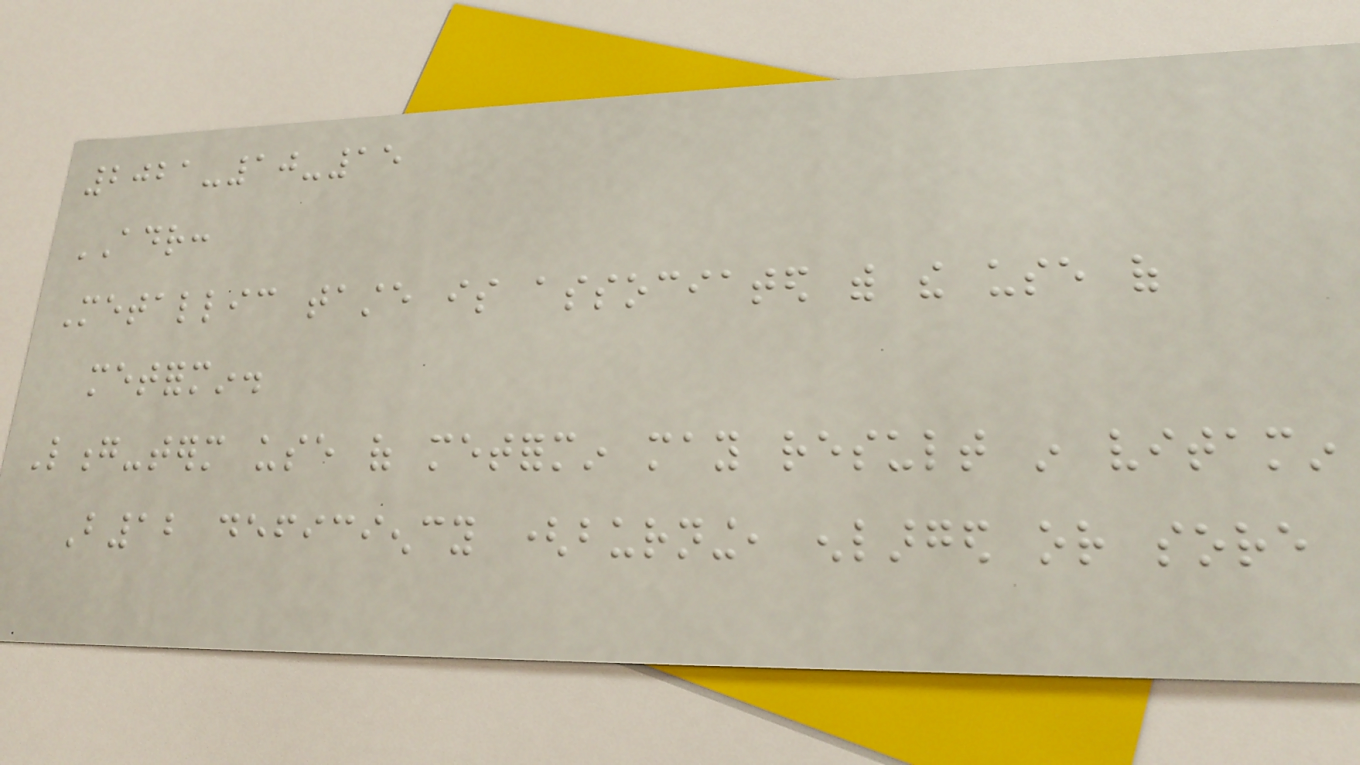2021-10-15
ADR:
Metallic taste is associated with the use of
metformin.
Long-term use of metformin may result in vitamin
B12 deficiency (burning, enlarged or sore
